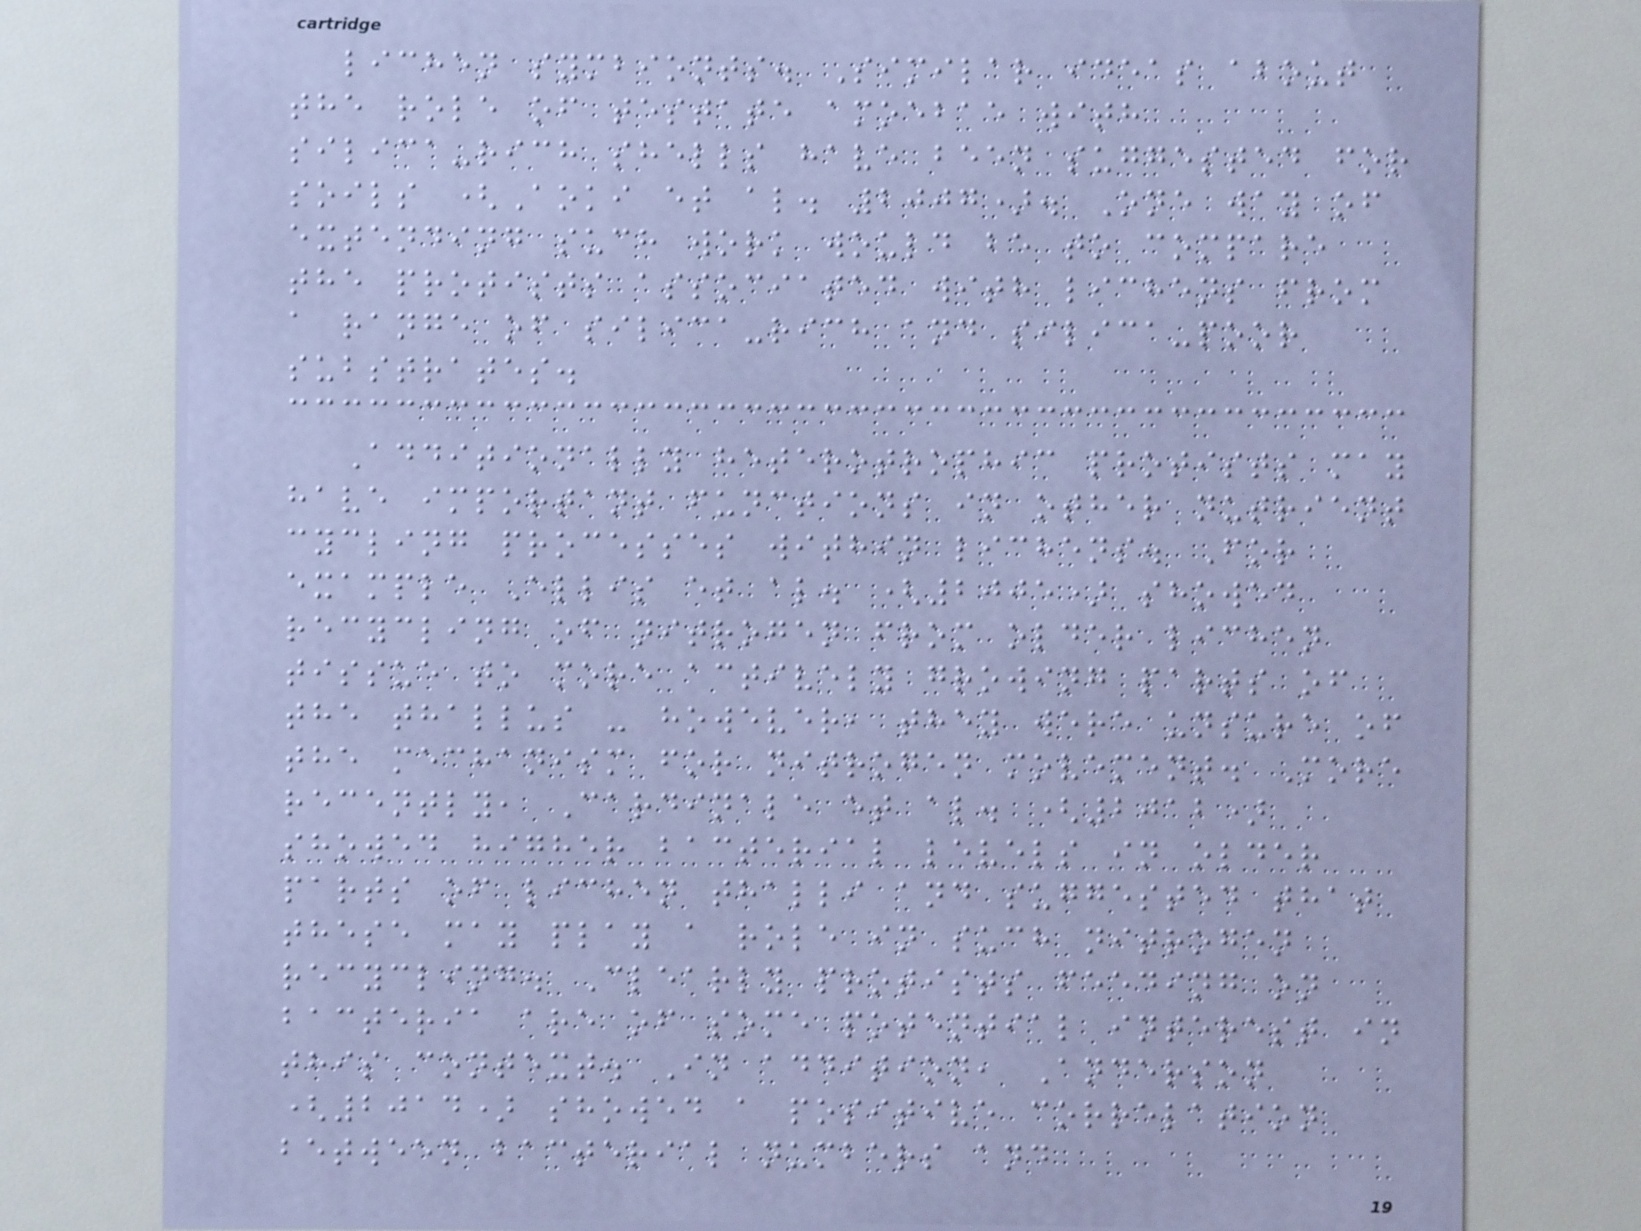lichen symbionts. Similar ideas about
the role of testate amoebae with
silica-rich shells have been suggested for
soils (Aoki et al. 2007). One way of
extending such work would be to compare
the protists associated with lichens from
a range of silica-rich and silica-poor
substrates.
Additionally heterotrophic protists may
have important functions in other nutrient
cycling processes within lichens. For
example Ellis et al. (2005) showed
recycling of nitrogen from older lichen
tissue to more actively growing parts of
the thallus - however, they were unsure of
the mechanism for nitrogen movement. More
recently, Cardinale et al. (2012)
showed higher bacterial levels in older
parts of lichen thalli and suggested that
these may play a role in such nitrogen
recycling. Clearly protists feeding on
bacteria are of some potential interest in
this context. In addition, Anderson
(2014) showed a positive correlation
between bacterial numbers and
